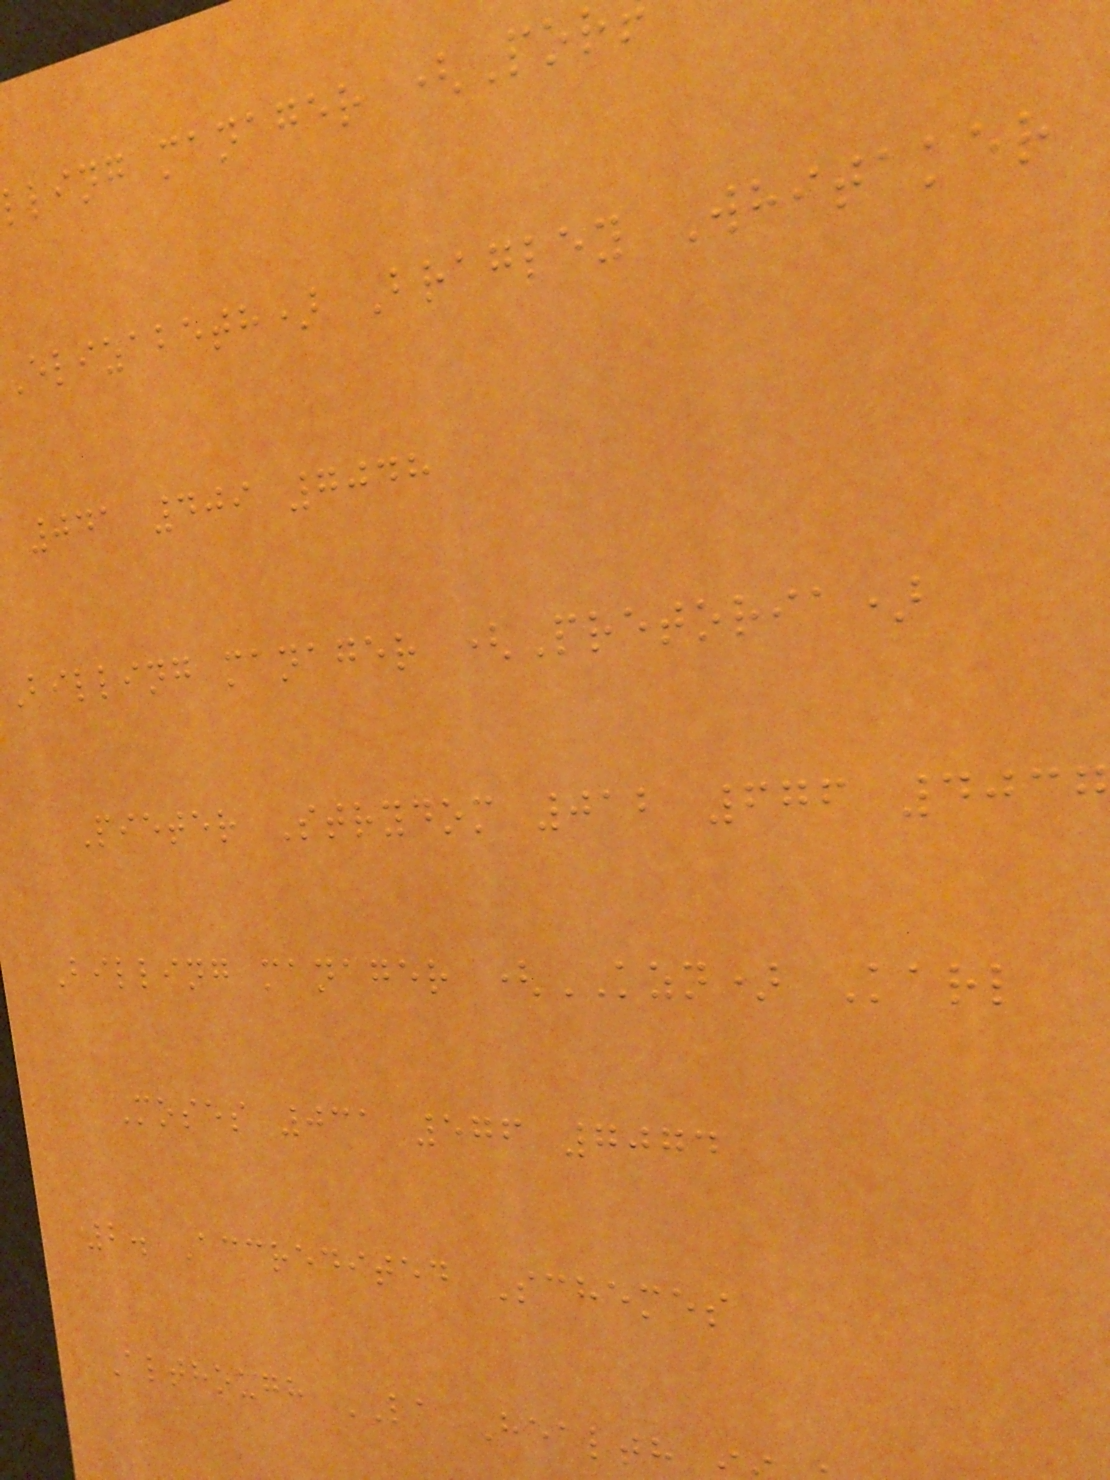lling manager (Por
Elizabeth) Bragley Whitaker
041 409 7048
Billing manager (Pretoria)
Pieter Strydom 012 676 4037
Billing manager (KZN) Karl
Moses 031 576 7074
2. Accredited Schemes
Although LA Health
